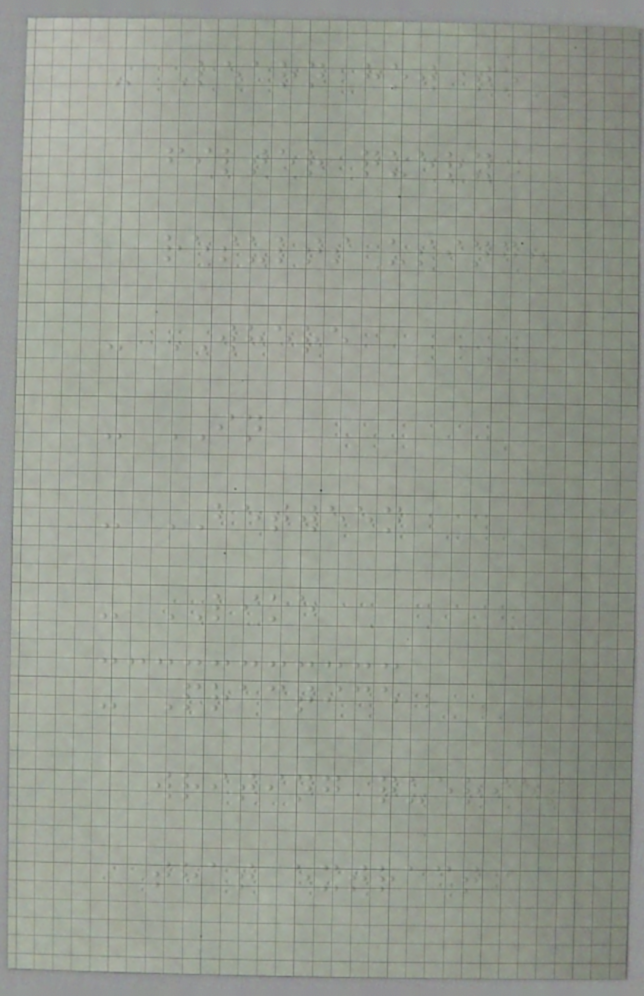- Learn how to
filter query
results using:
- WHERE
- IN
- BETWEEN
- LIKE
- Practice
writing queries
that extract
